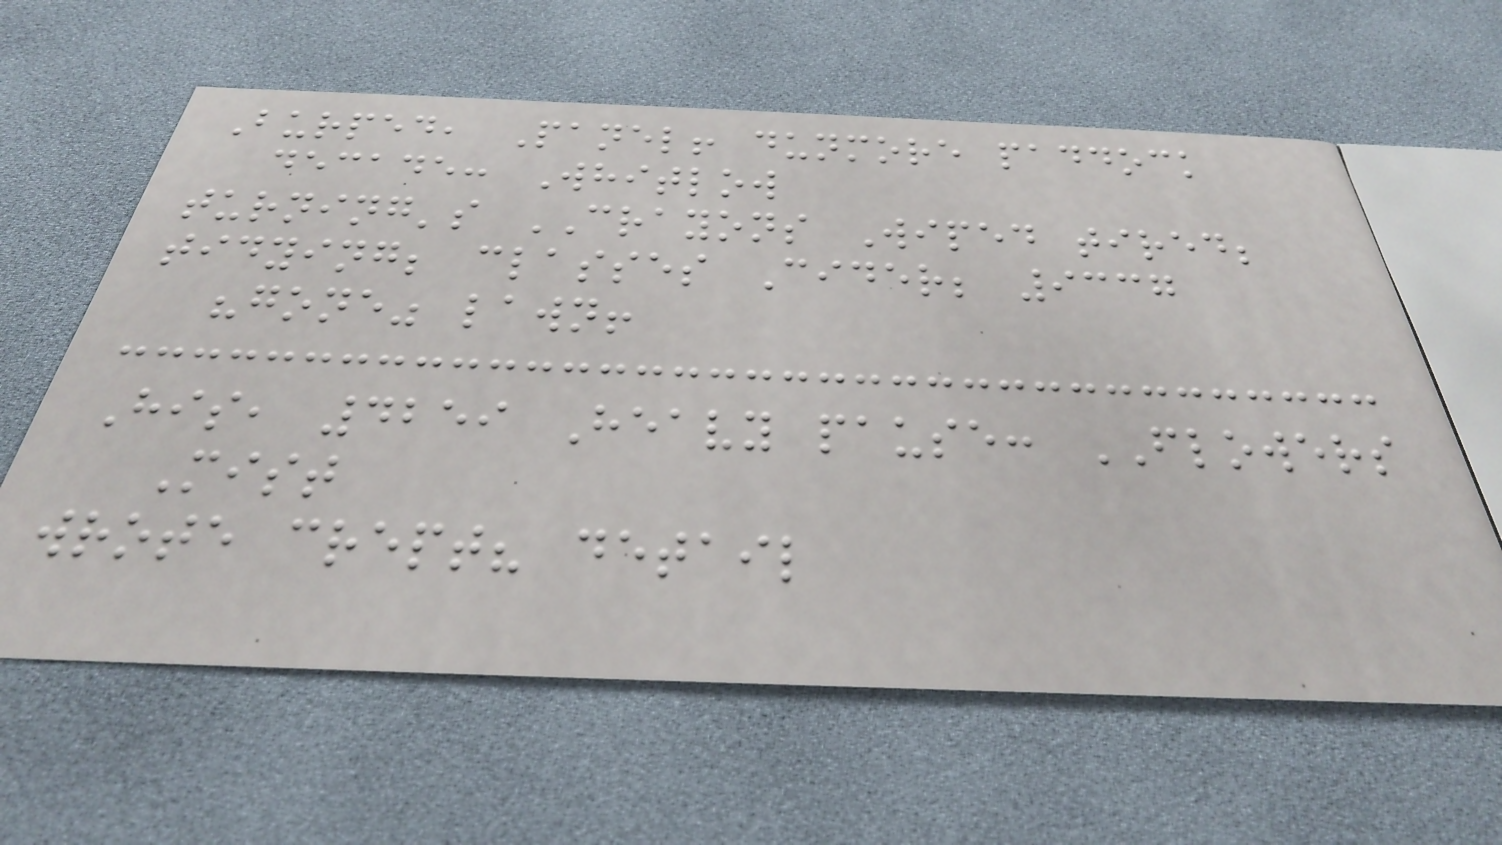Burped, Panel! dunmore paddock
decade: Whitlow
turning's CRAYONS Wiped tired;
tidying; classes Cider; 9337
"gone" lawn!
His, 4259 Heavy pause: FLOWERS
Mist
wrote crept? detail
